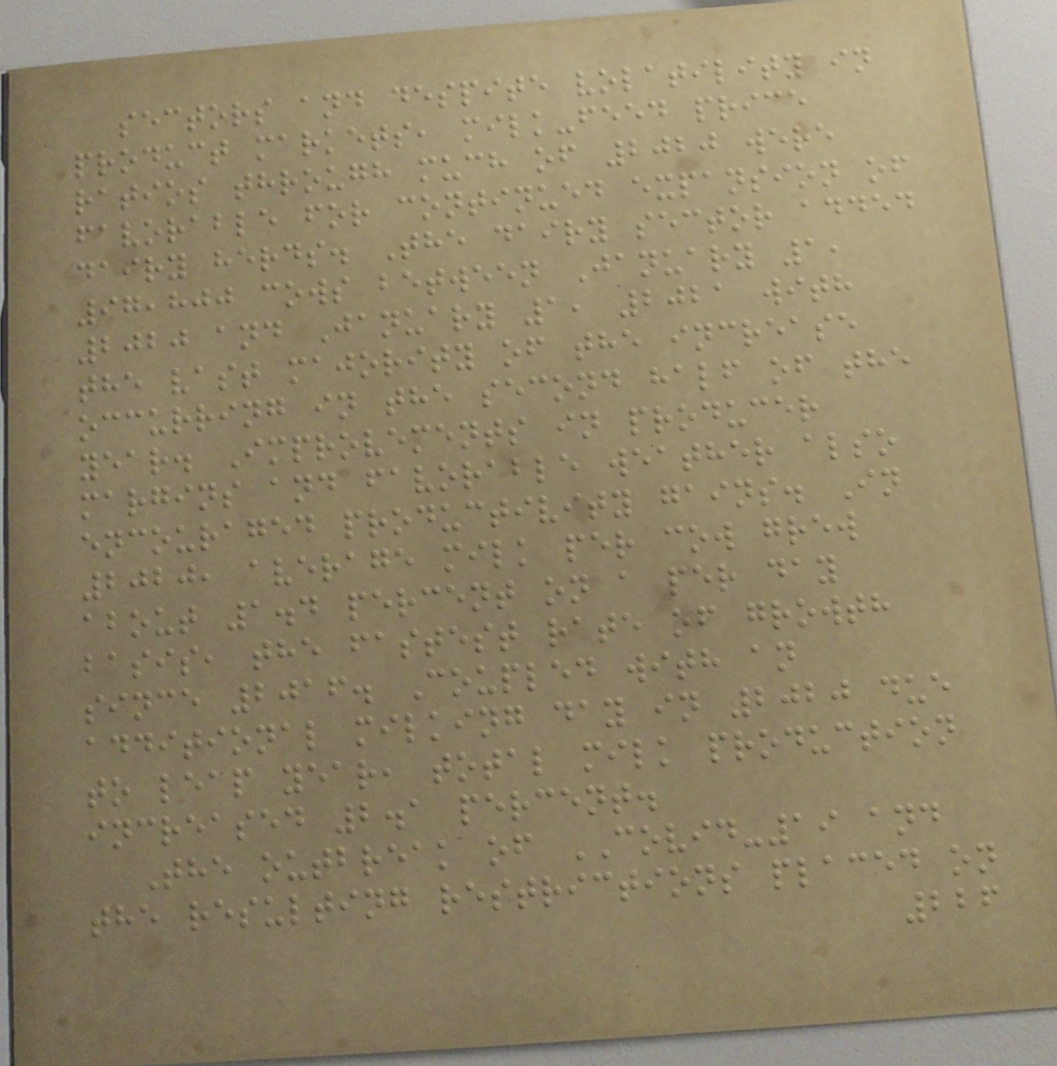sectors and despite volatility in
product markets, milk-feed price
ratios through much of 2020 were
favorable for continued expansion of
dairy herds. The dairy sector added
97,800 cows between January 1,
2020 and January 1, 2021 with
the vast majority of the increase
occurring in the second half of the
year. Improvements in producer
margins and favorable weather also
encouraged productivity gains. In
2020, average milk per cow grew
about 1.4 percent on a per day
basis, the fastest rate of growth
since 2016. Coupled with an
additional milking day in 2020 due
to leap year, total milk production
increased 2.1 percent.
The outbreak of COVID-19 and
the resulting restrictions placed on
226
